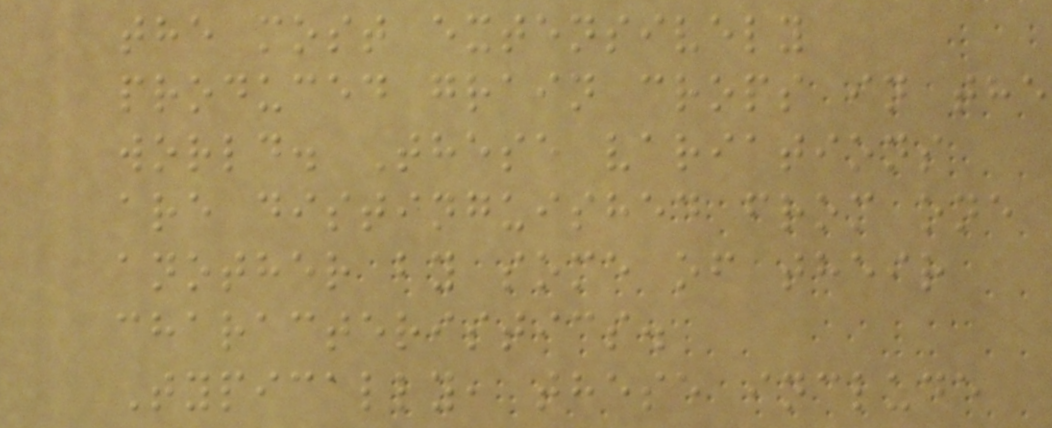the most extensively
produced grain crops in the
world. These variations
are distinguished from one
another by some of their
characteristics.
Typically, these include
